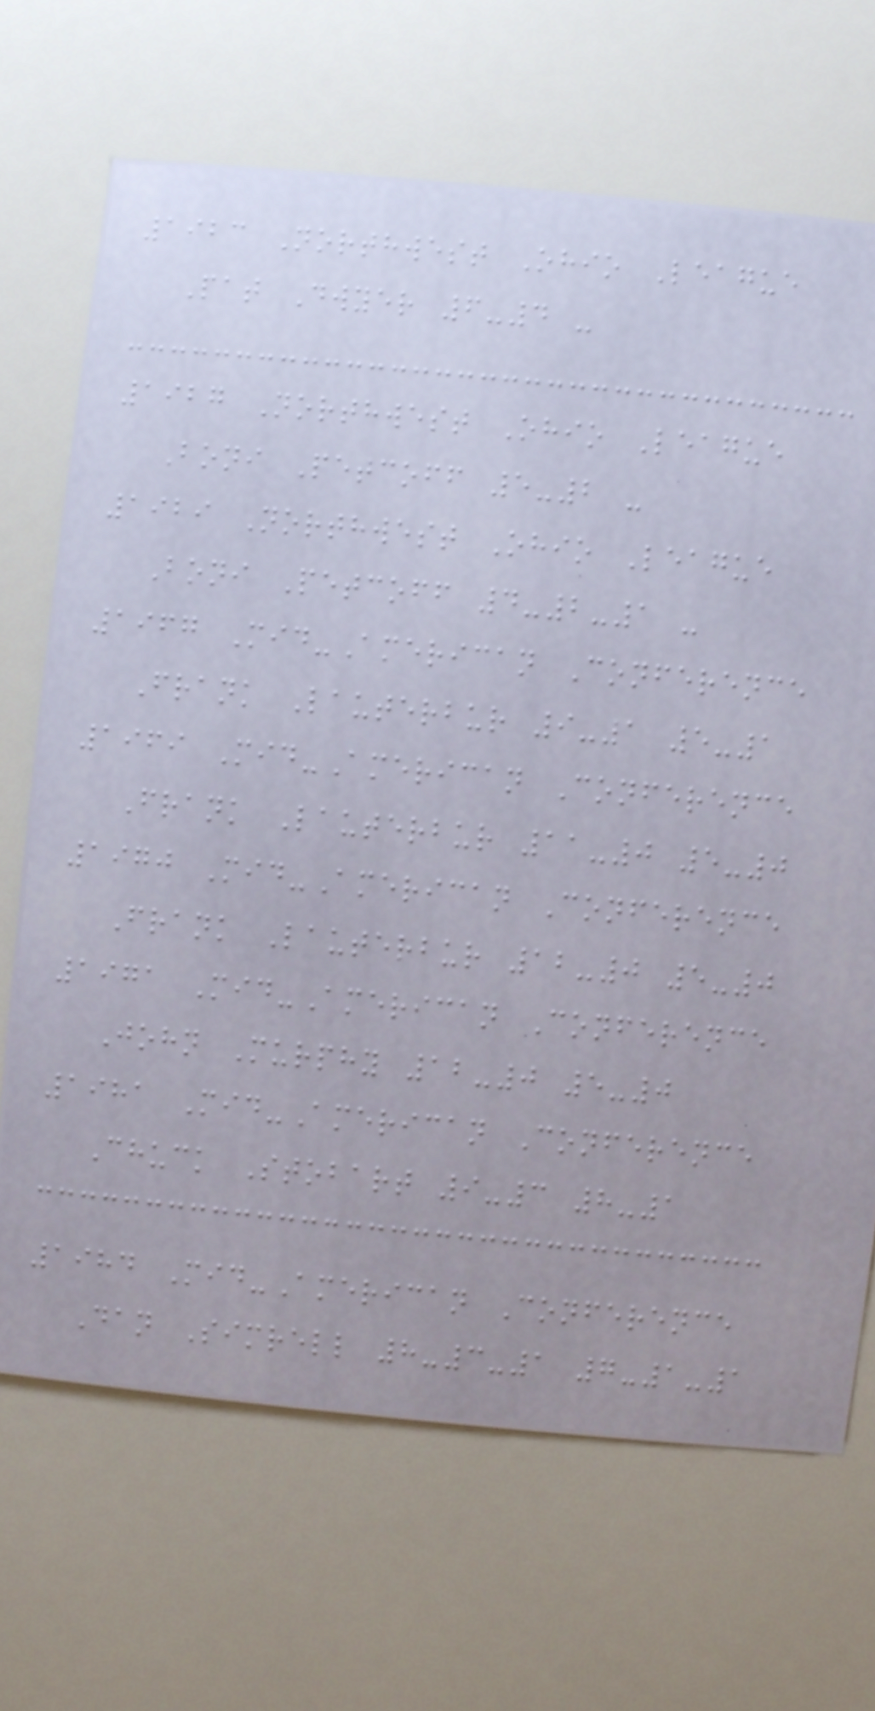1923 Northwest Ohio League
Pat Dwyer 6-4 -
1927 Northwest Ohio League
Boni Petcoff 5-2 -
1929 Northwest Ohio League
Boni Petcoff 4-2-1 -
1967 Mid-American Conference
Frank Lauterbur 9-1 5-1
1969 Mid-American Conference
Frank Lauterbur 11-0 5-0
1970 Mid-American Conference
Frank Lauterbur 12-0 5-0
1971 Mid-American Conference
John Murphy 12-0 5-0
1981 Mid-American Conference
Chuck Stobart 9-3 8-1
1984 Mid-American Conference
Dan Simrell 8-3-1 7-1-1
